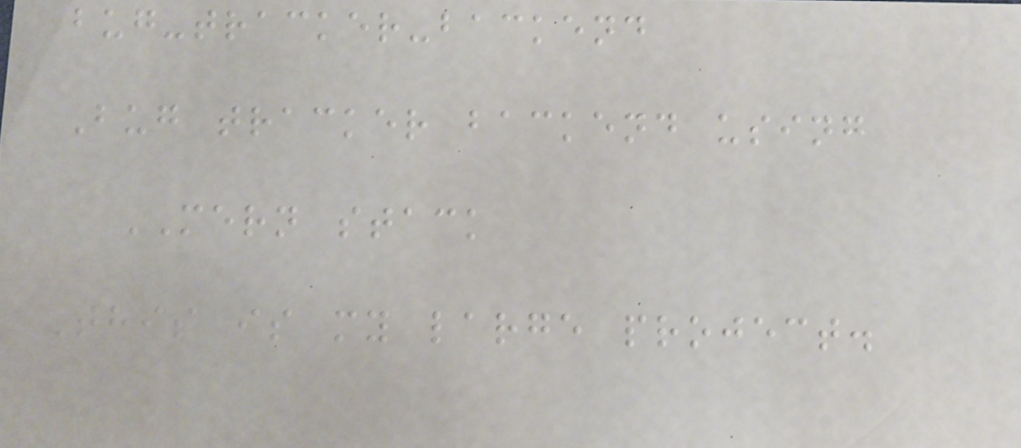bug-tracker-backend
Bug tracker backend using
MERN stack
This is my large project.
